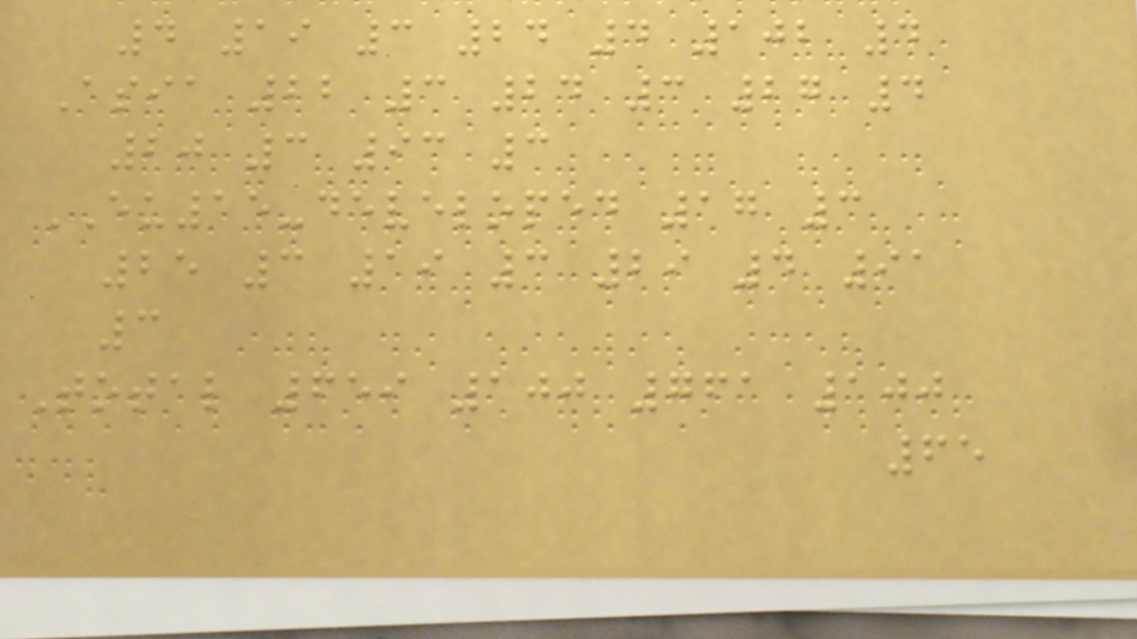4 19 3 24 4 102 4
Asia 22 3 24 3 27 4
20 3 93 3
EU15-developed 17 3
25 3 19 3 29 4 91
3
Total 659 100 761 100
65
